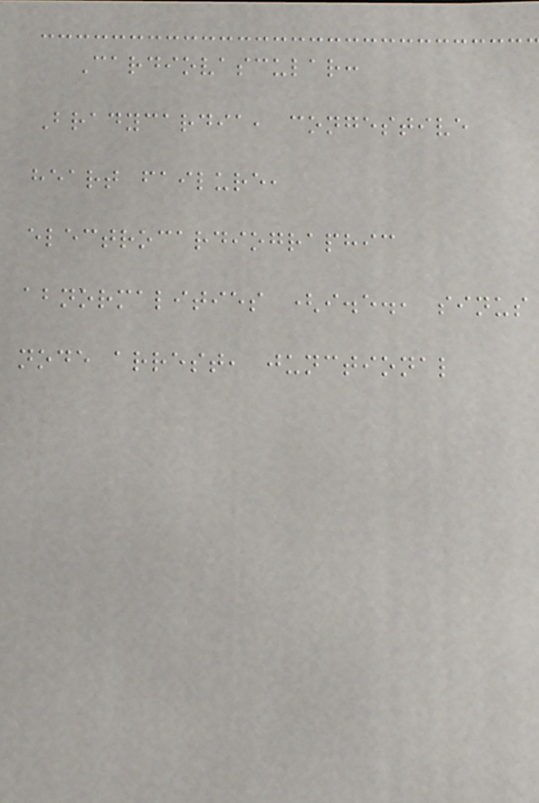Cardiovascular:
Bradycardia, congestive
heart failure,
electrocardiographic
abnormalities (i.e., sinus
node arrest, junctional
